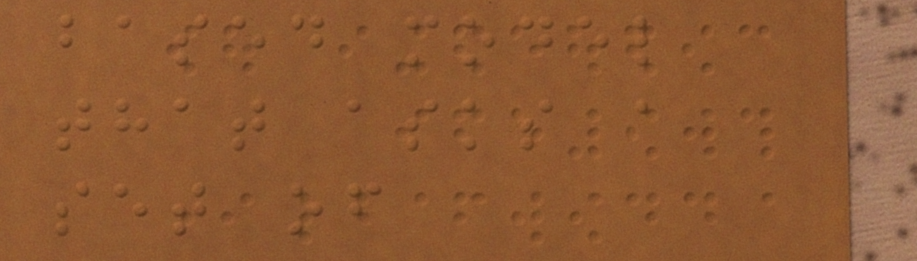based model
that asks a
set of
